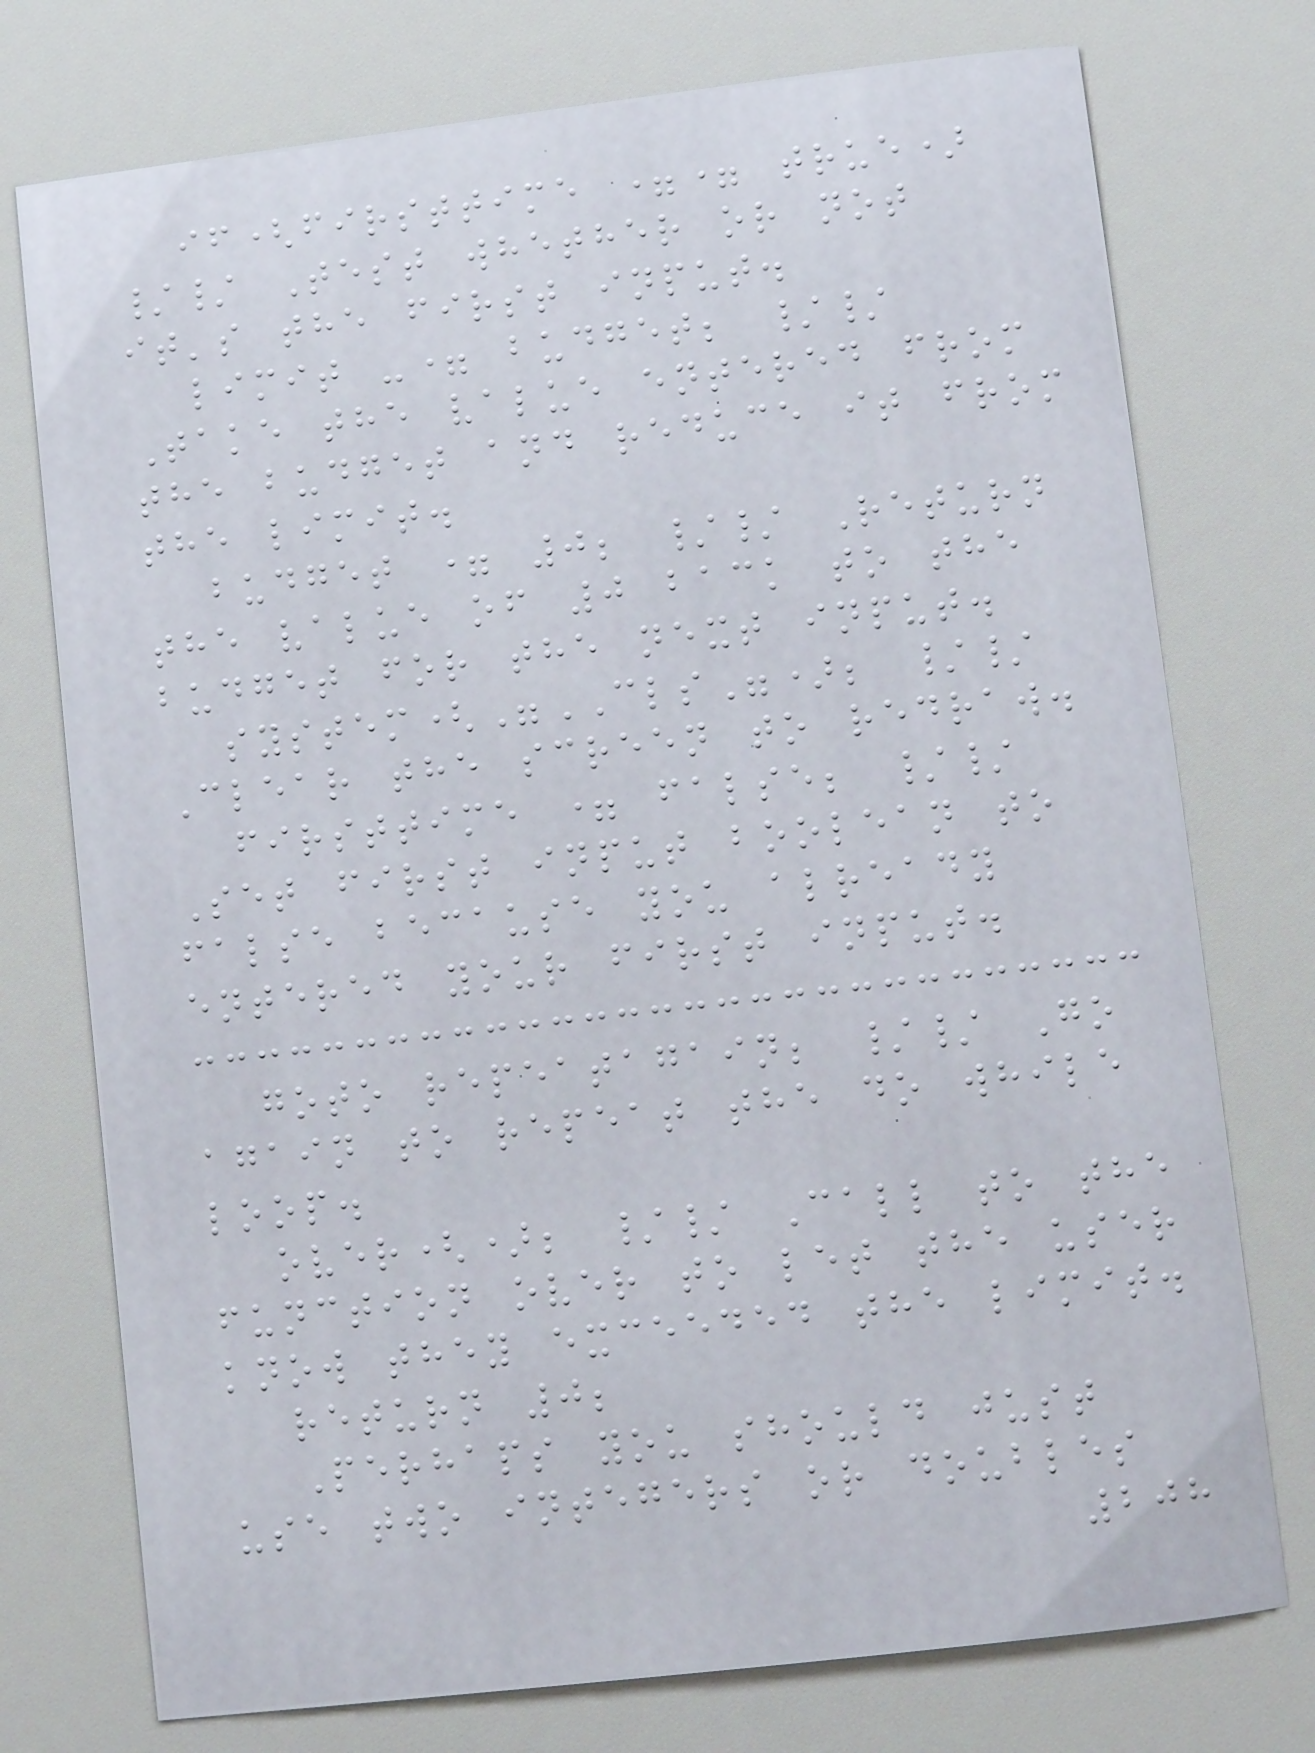if(firsttime == true)
// Test whether or not
it's the first input.
limit -= budget; //
Take the value entered from
the budget and reduce it from
the limit.
budget = 0; // Return
the value of 0 back to the
budget for the next input.
system("CLS"); //
Clear the screen to redraw.
firsttime = false; //
Set first input boolean to
false because you already
entered your first input.
goto repeatagain; // Go
again to repeat the do while
loop.
over(); // Call to the
function over to let the user
know they exceeded the limit.
return 0;
Perhaps you should just
use two integers or doubles
208
